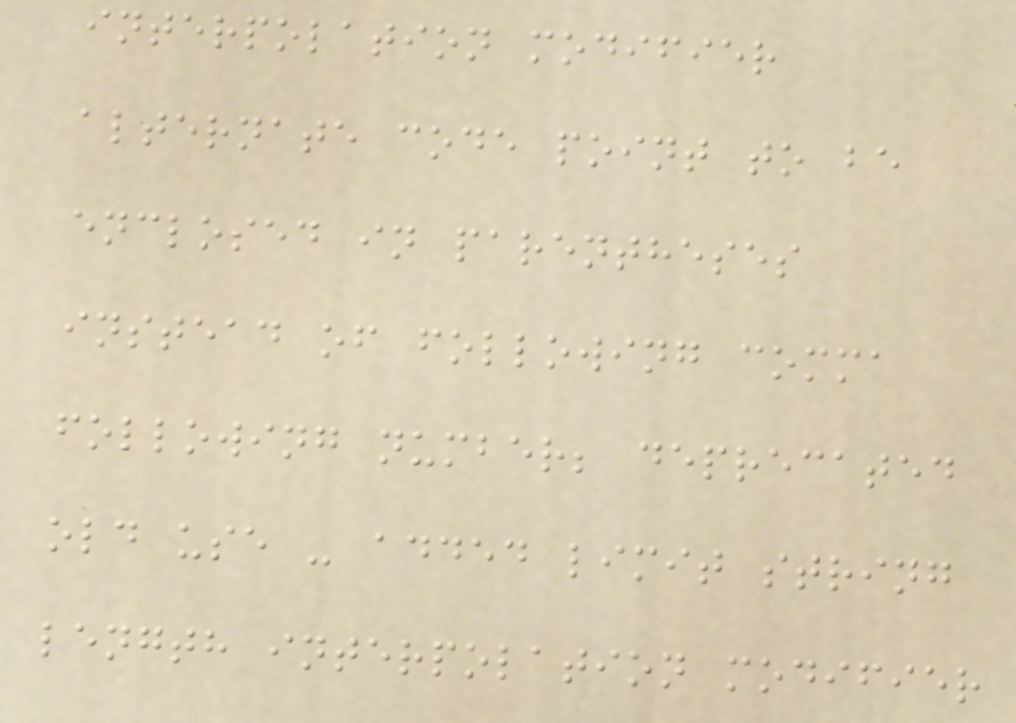interpolation modifier
alternate code point to be
enclosed in parentheses
instead of following comma
following number; deprecated
old use - added limit string
length interpolation modifier
